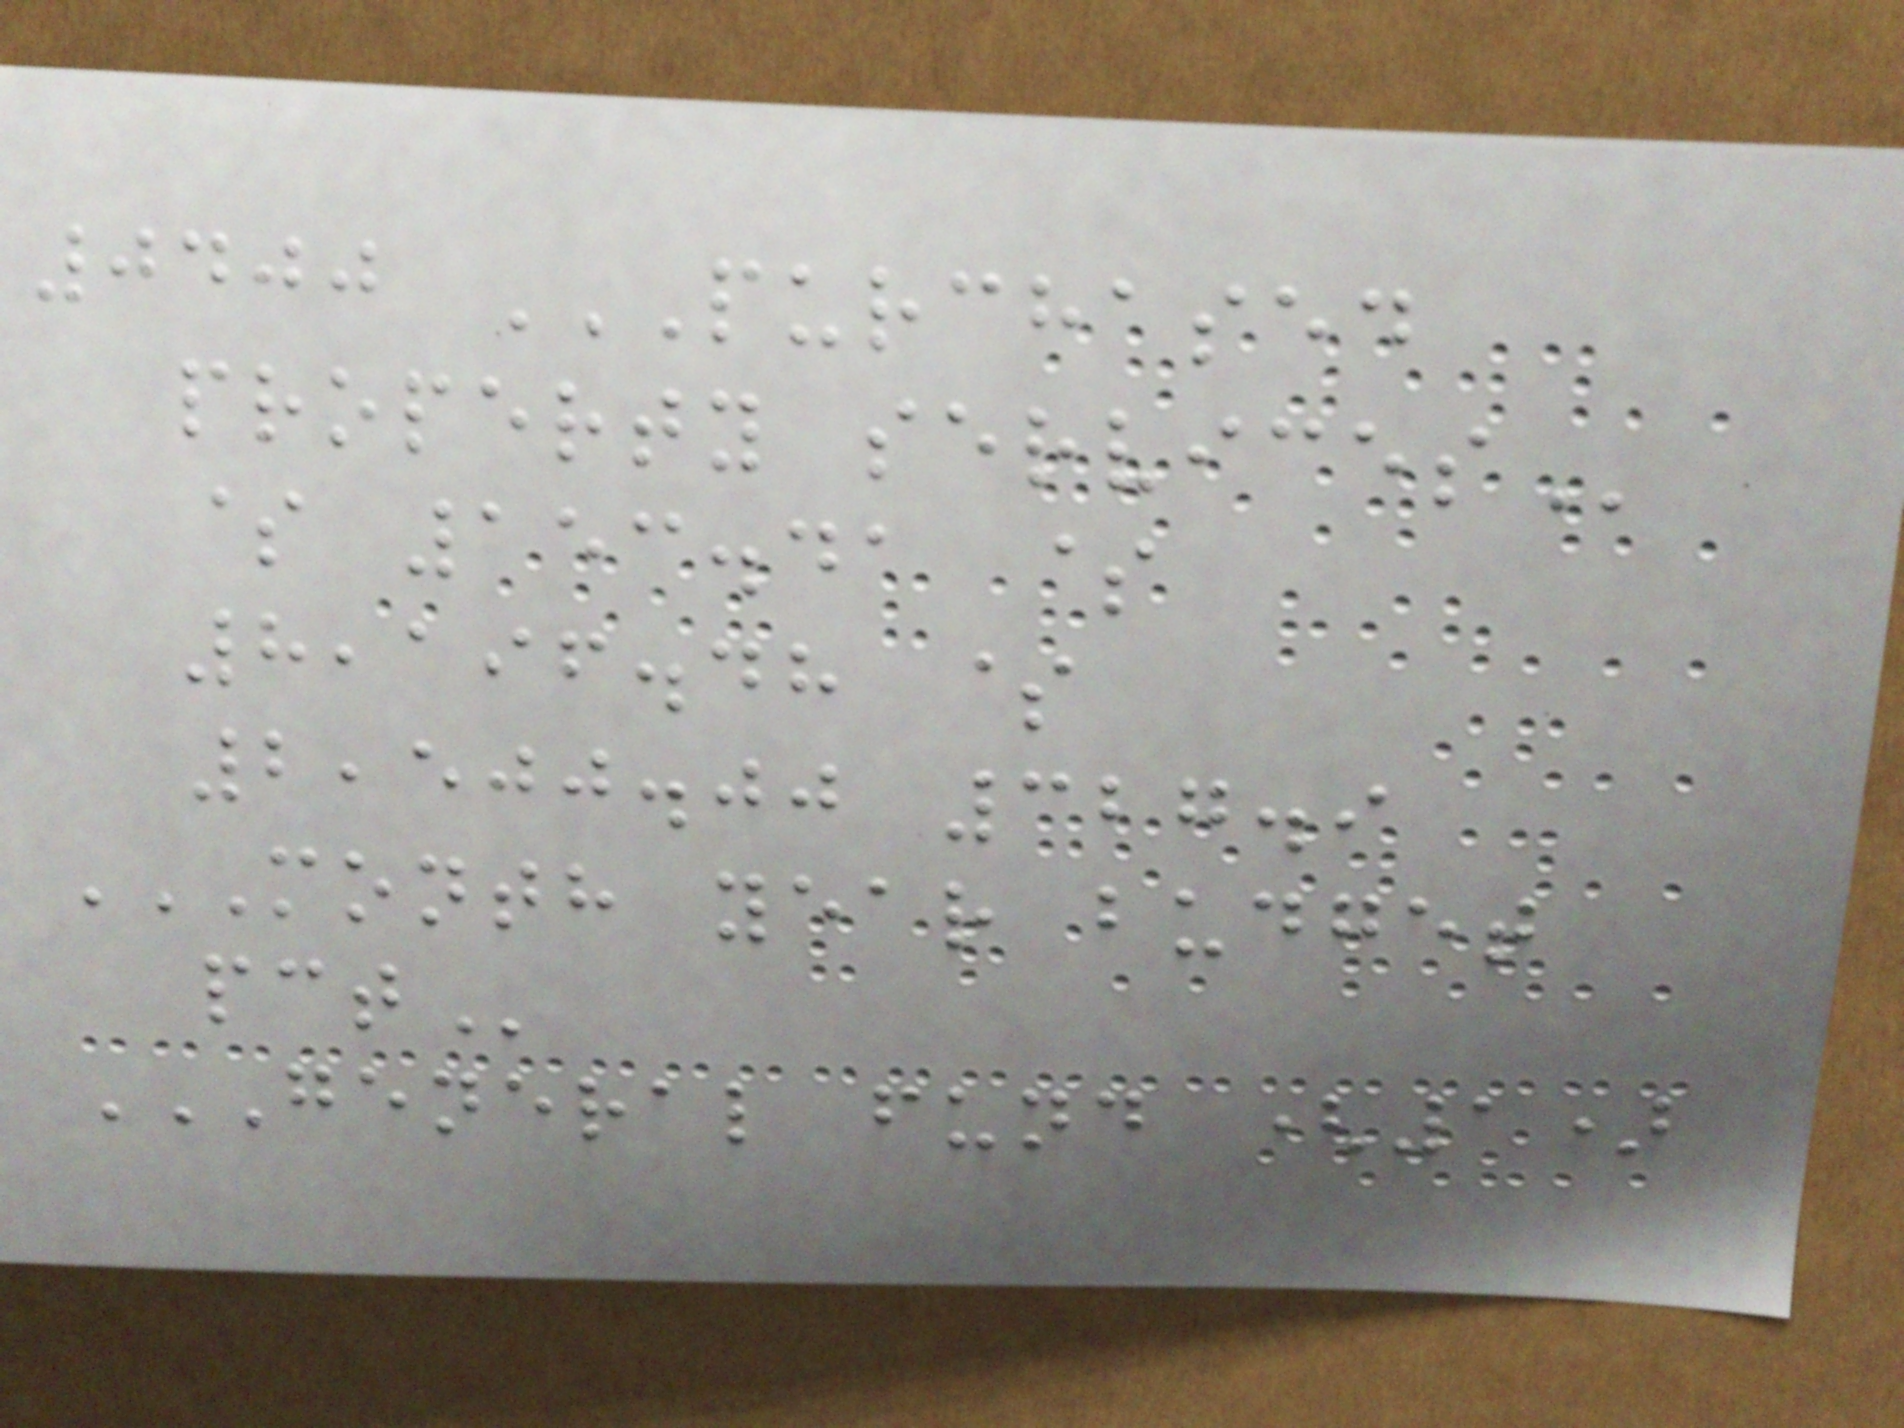0400 PURCHASED
PROPERTY SERVICES
$ 153.41 $
8,196.48 $
2,500.00 327.9
MONTH YEAR BUDGET
PCT
GENERAL FUND (1)
